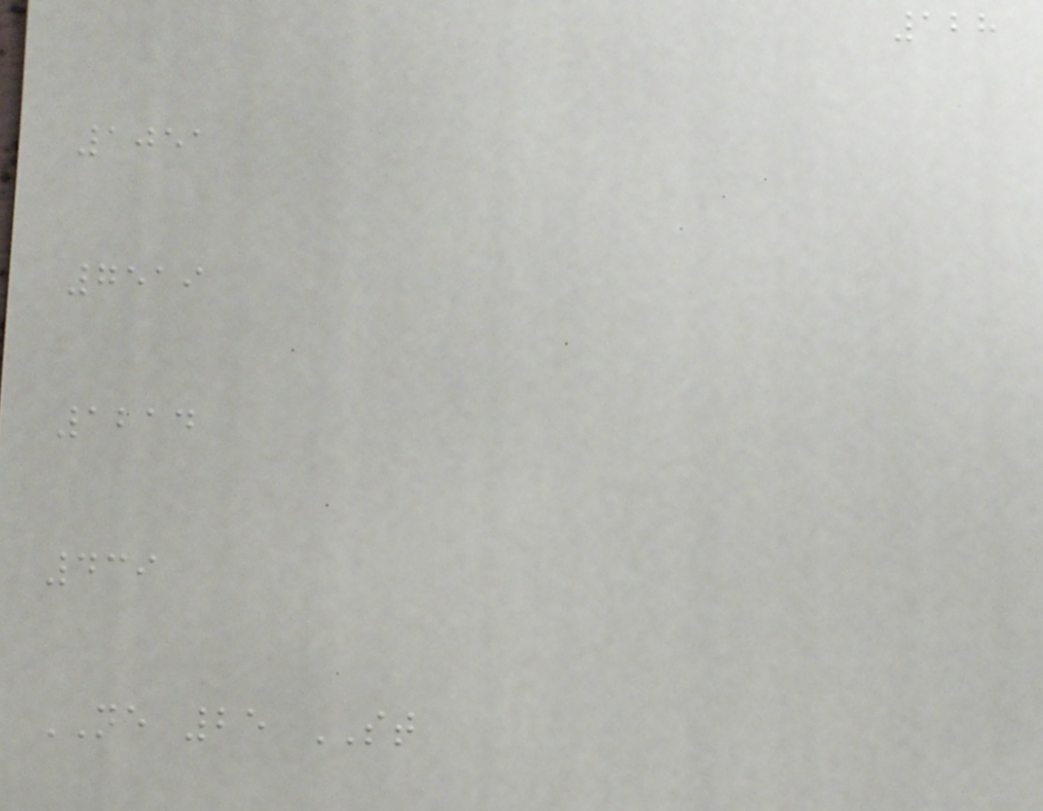128
1051
7519
1214
439
NE 25 ST
